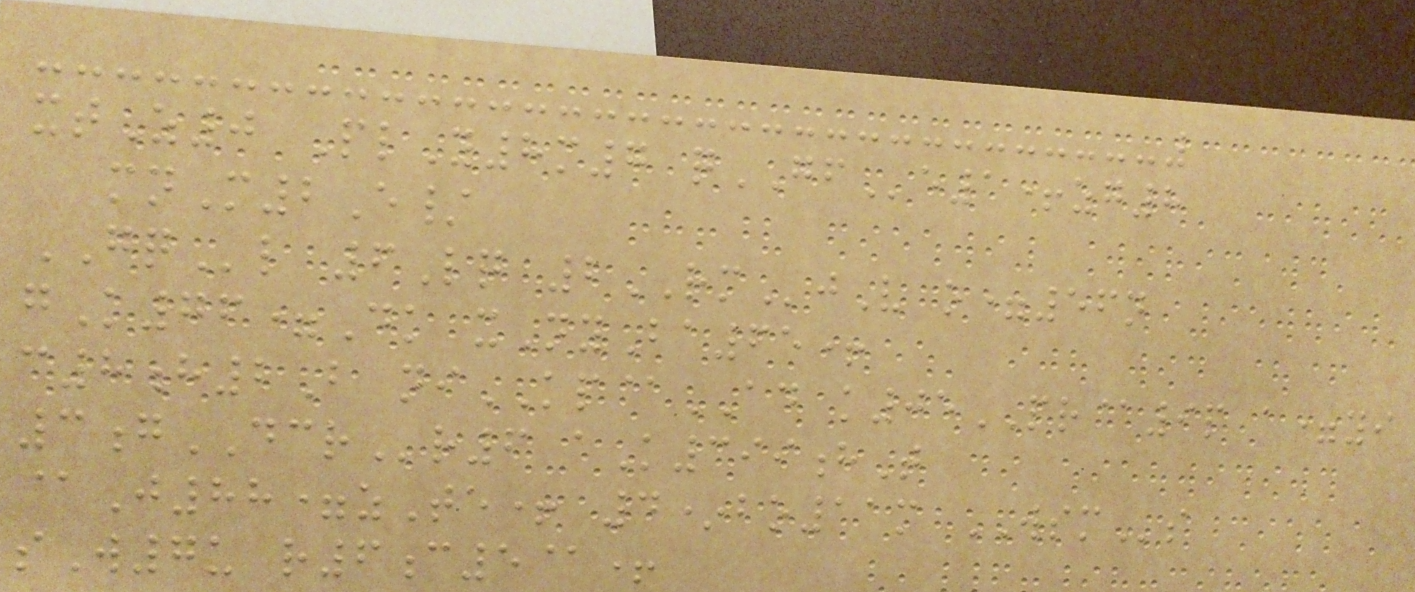xtZ0 PlY8m7 qGFe1+zg8
mnM2E/
GQl 6Lq 2RMjV o=56n
gK76=Dk xNyBa65+
c8h2B niKP@AD k05PR@9p a=yi
3gDCRr6 aK399hT
@J88=zTe+ 4*bo11m WSMs
sW7u r6c5@+
